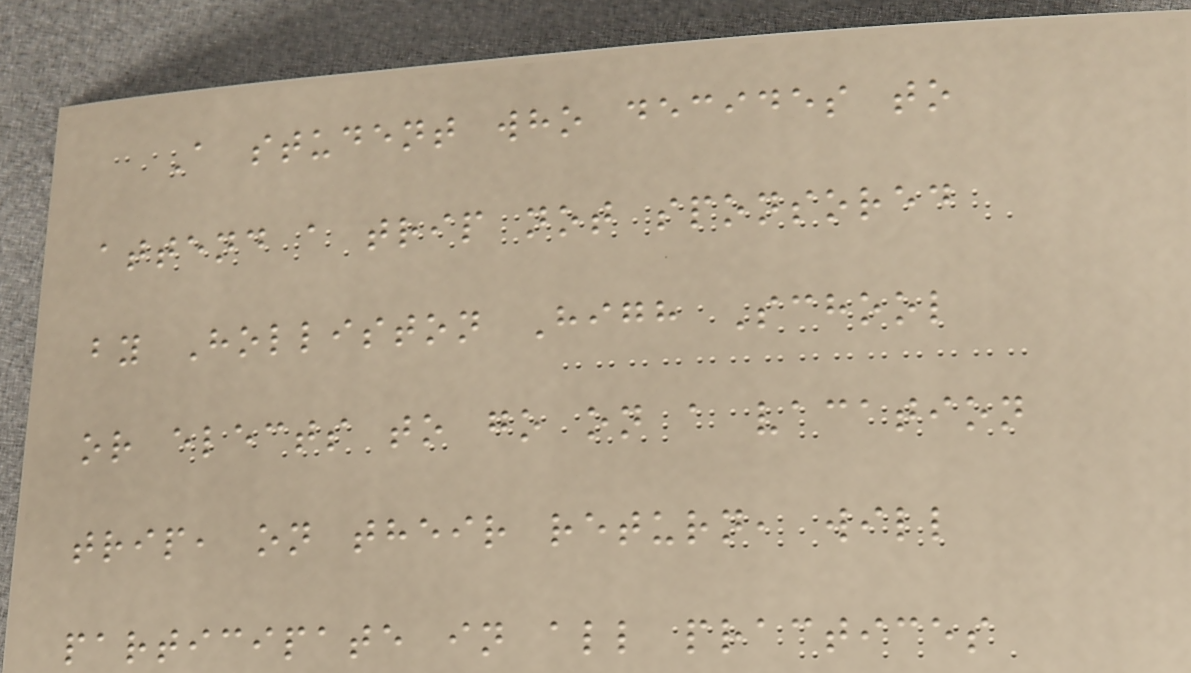A student who decides to
attend a trip not sponsored
by Holliston High School
or elects to go on a vacation
trip, on their return, will
participate in all practices
